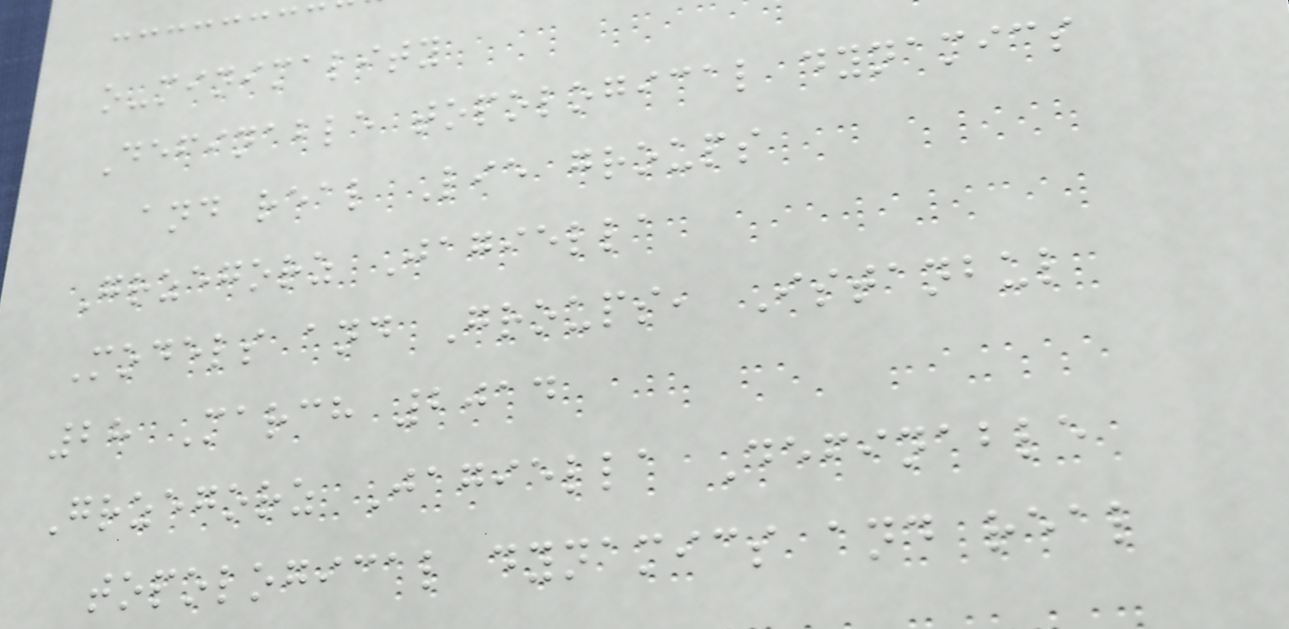o-minimality
Definable topological dynamics
and real Lie groups
Grzegorz Jagiella
Models and Groups, Istanbul
28 March 2014
Grzegorz Jagiella Definable
topological dynamics and real
